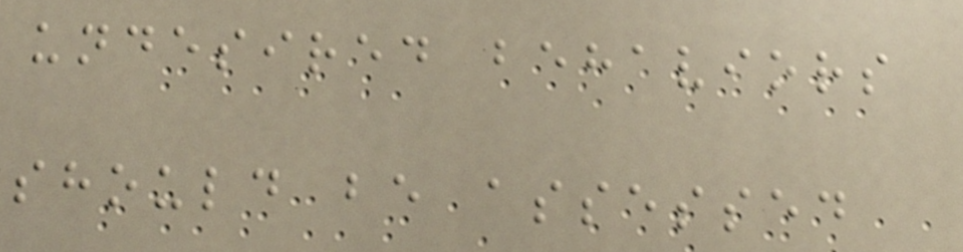undesired behaviors
should be assessed
